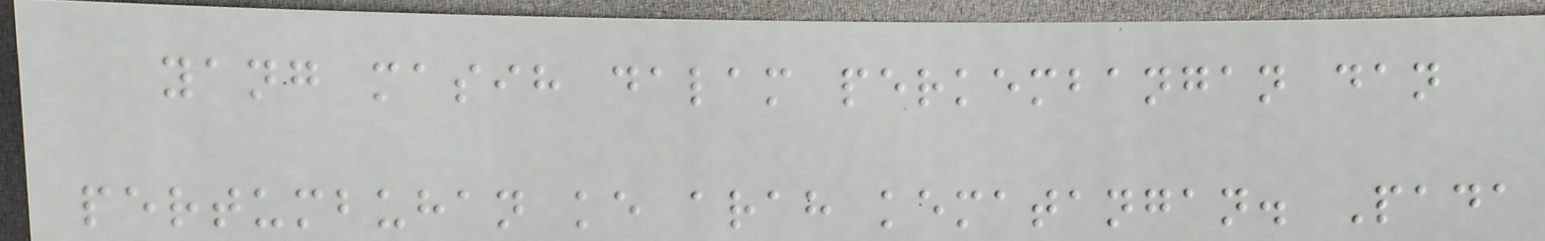yang masih dalam perkembangan dan
pertumbuhan ke arah kematangan. Pada
